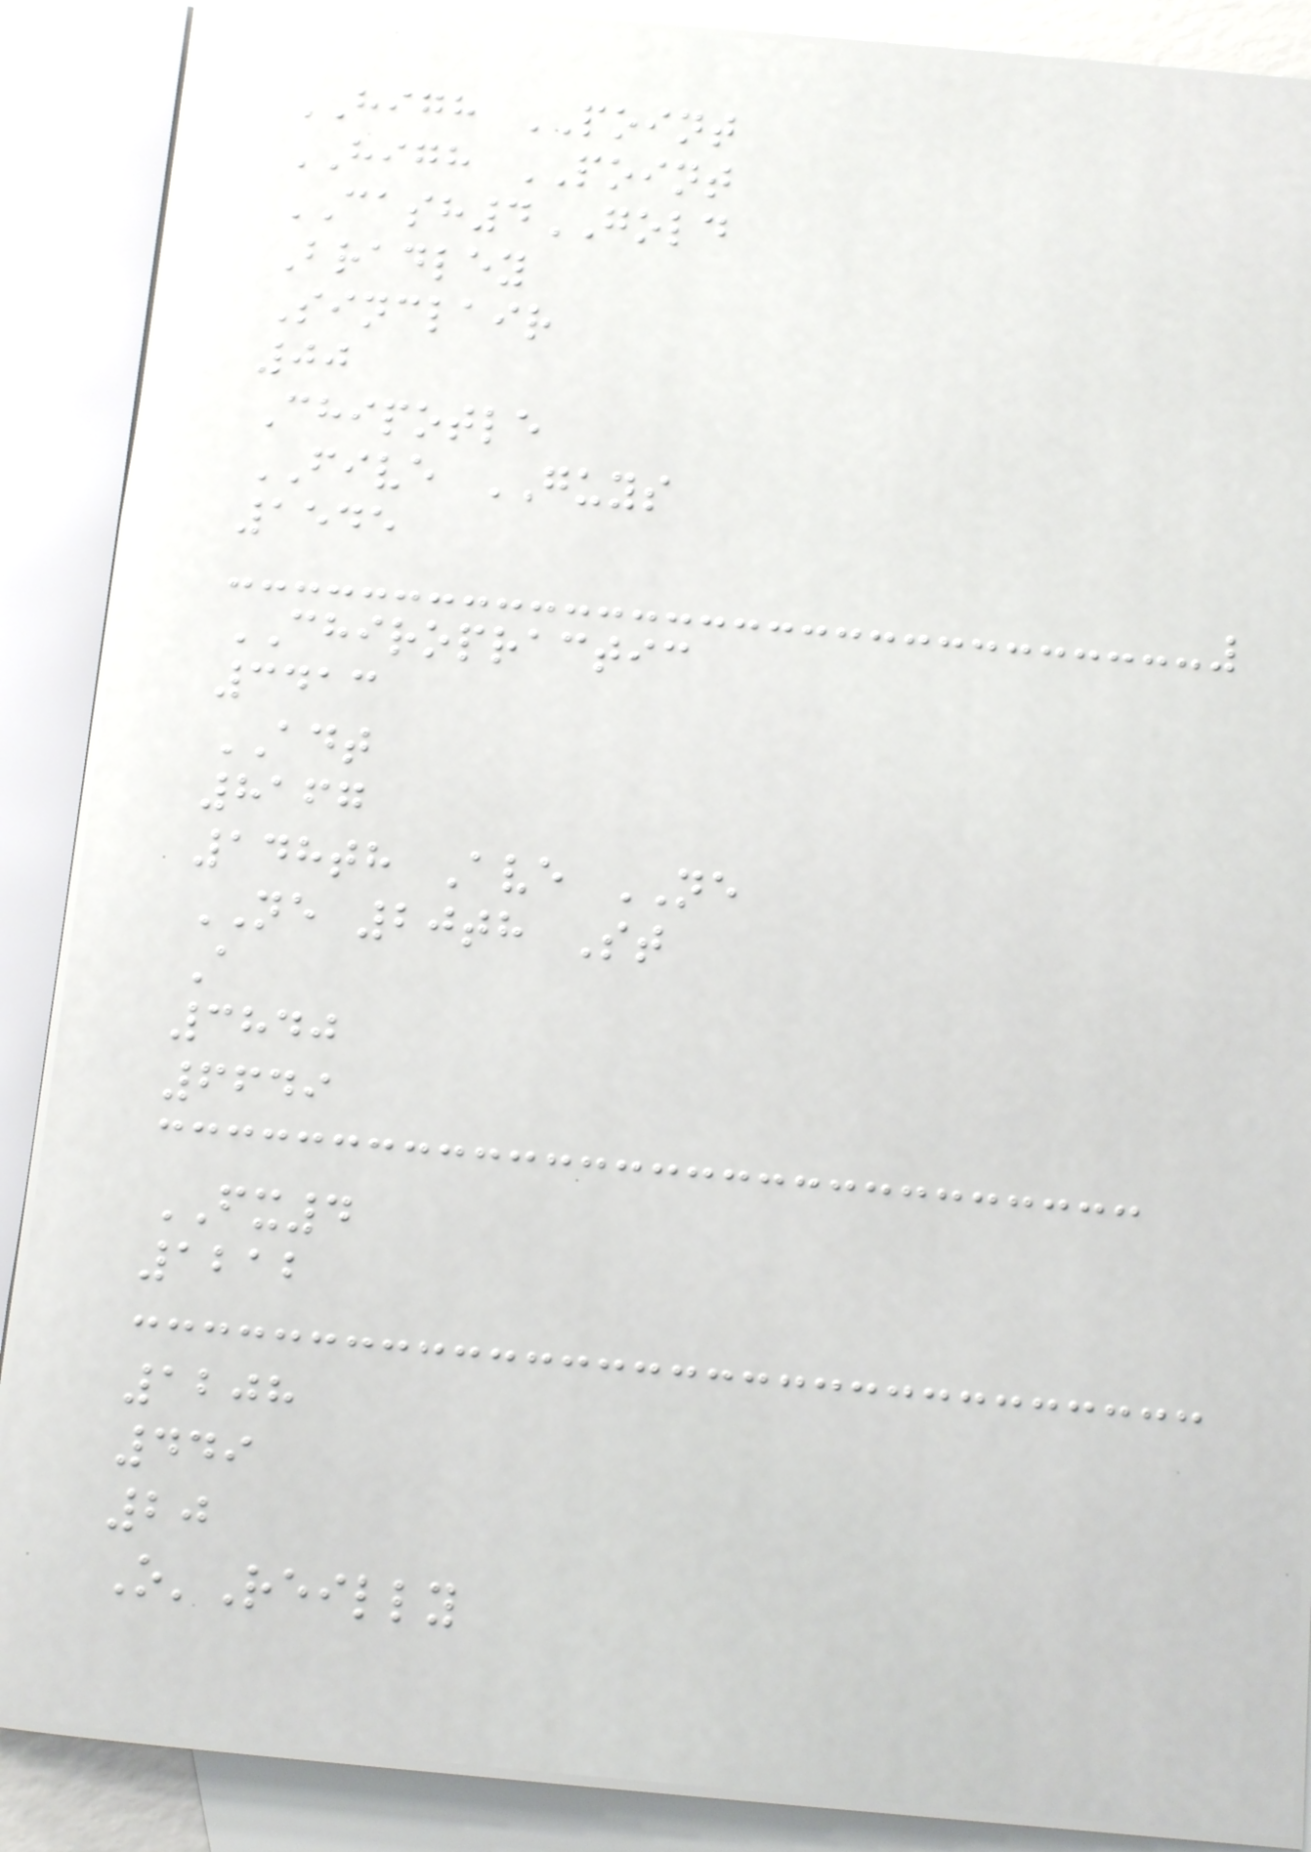HIGH POINT
HIGH POINT
CASH4GOLD
Bradley
Sinclair
00
Chipotle
FIVE GUYS
1545
CHIROPRACTIC
3413
ADT
8167
148th Ave NE
NE 20th St
A
3840
6649
FX4
1212
1208
449
20
O'Reilly
